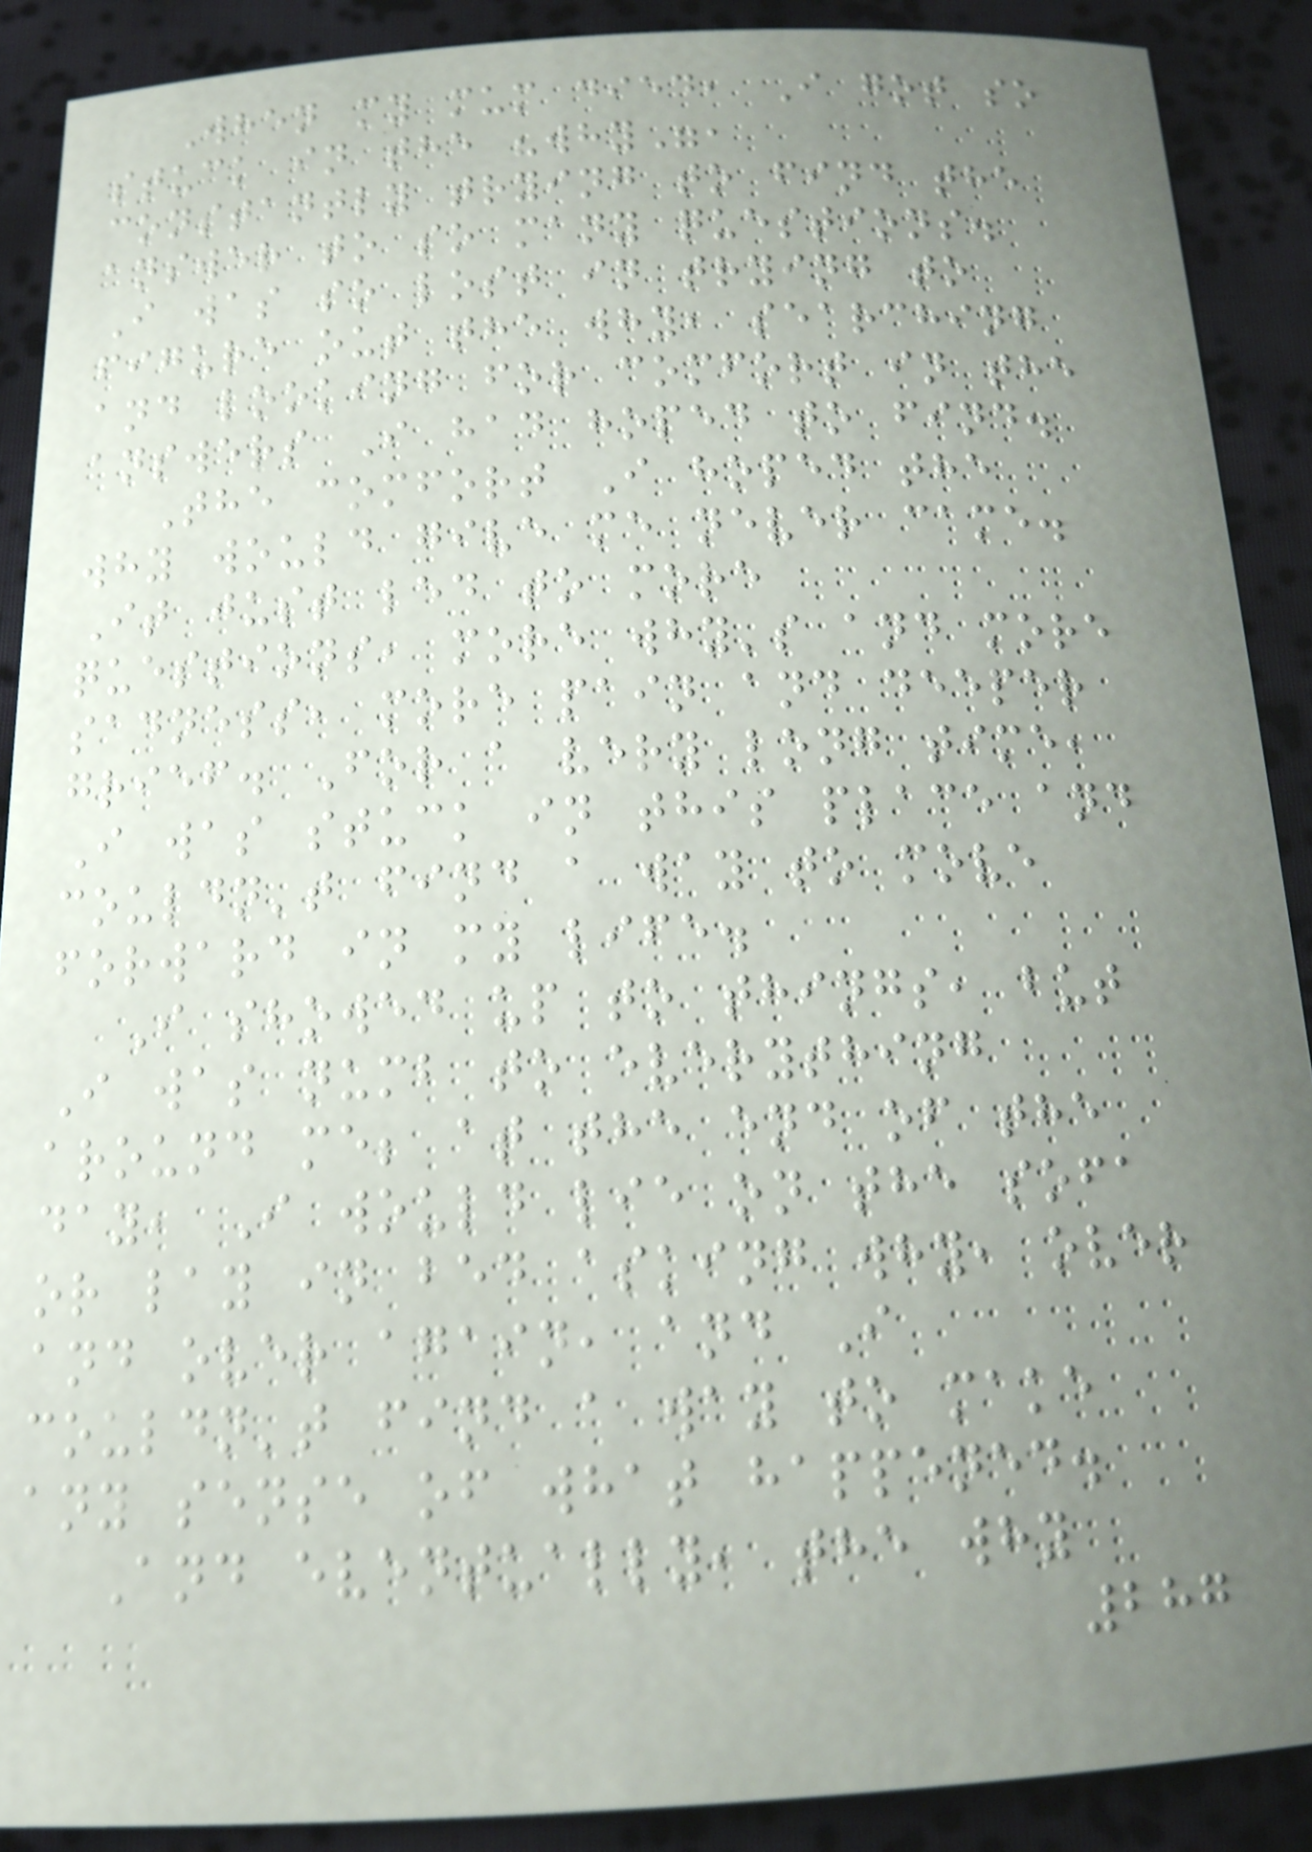When my mum died, I got so
stuck in the "why",
constantly trying to find the
answer to so many questions.
I was so lost in trying to
figure out the why, searching
and looking for comfort in the
answers I had hoped to find.
The comfort I hoped the
why would give me never came.
It just led to more
questions, more why's and more
sadness, more pain and deeper
grief. For a very long time,
I was stuck in this place and
couldn't find a way to move
forward in my life.
I showed up to things, but
I was numb to everything
around me; at the end of the
day, I would lie on the sofa
or lay in bed asking why, over
and over again, and I
couldn't find a way to make
any sense of what happened.
And eventually, the why
287
